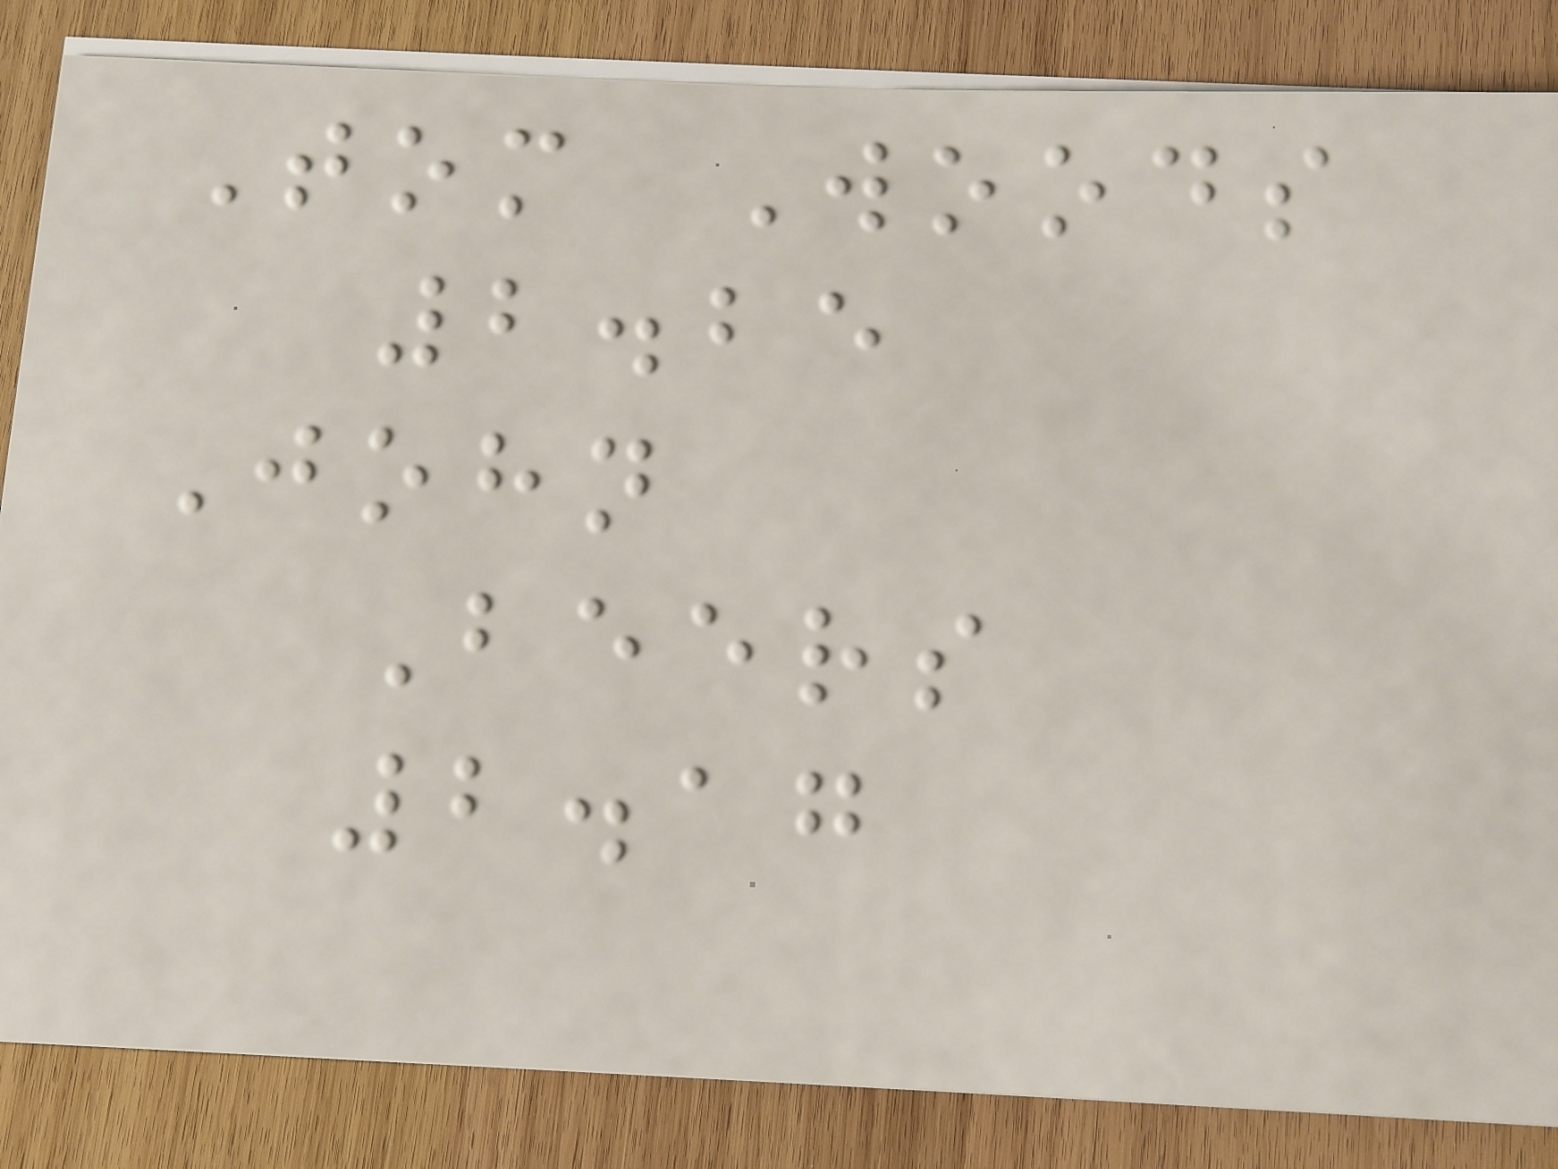Tom Woods
2.25
John
Beers
2.17
